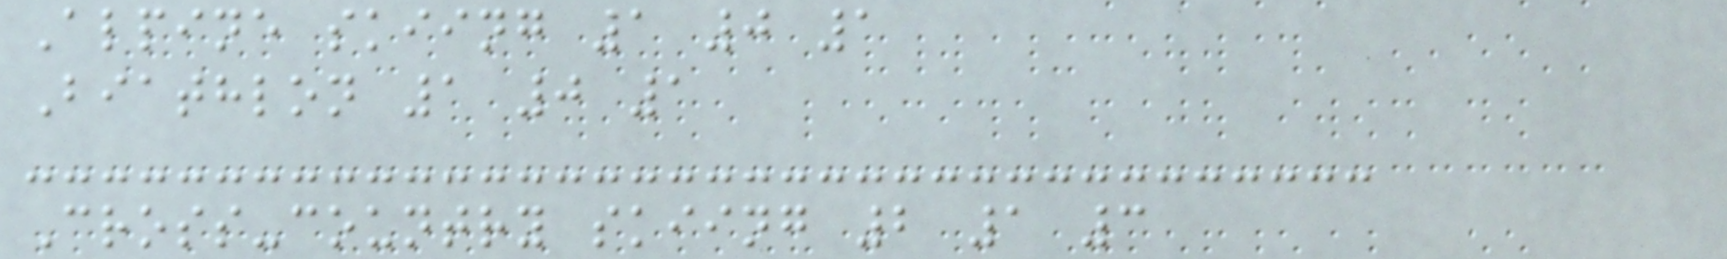Alpine skiing 1 0 1
Biathlon 1 0 1
Cross-country skiing 2 1 3
